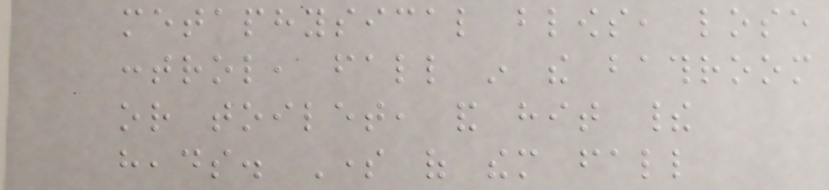metaphysical blows, lose
control, fall in the bathroom
or toilet, and hit their
heads. Some of them fall
